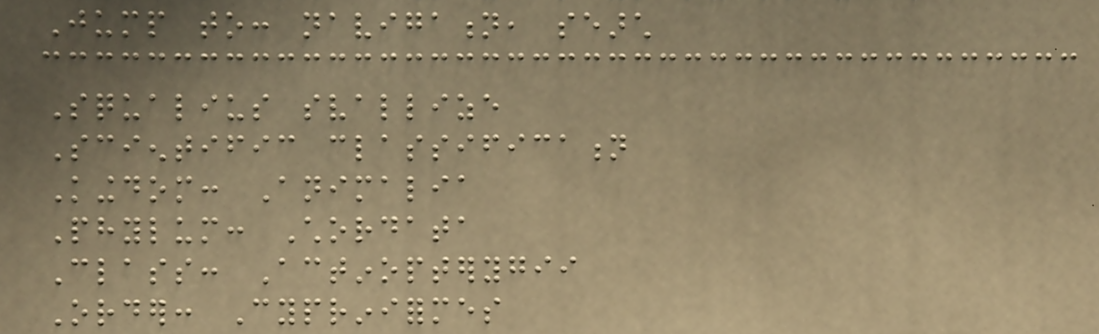Jump to: navigation, search
Squalius svallize
Scientific classification
Kingdom: Animalia
Phylum: Chordata
Class: Actinopterygii
Order: Cypriniformes
